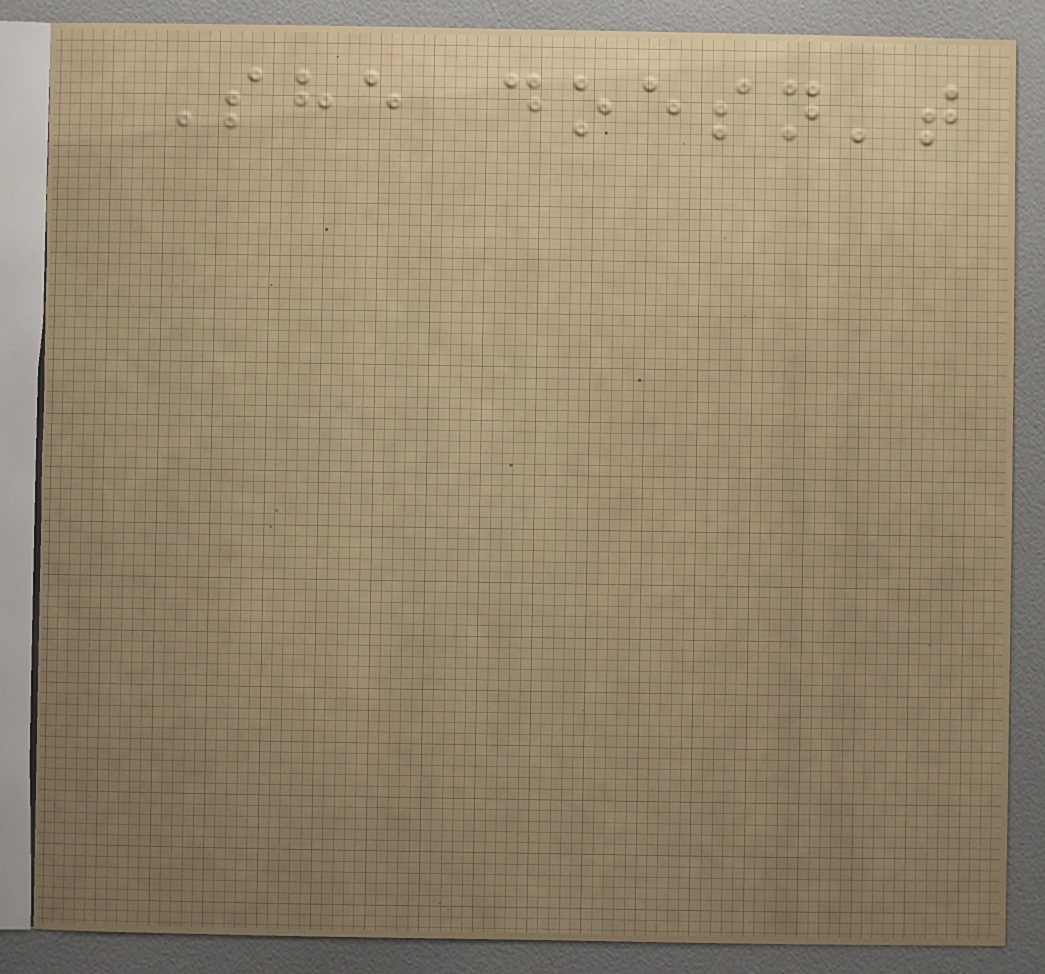She doesn't
